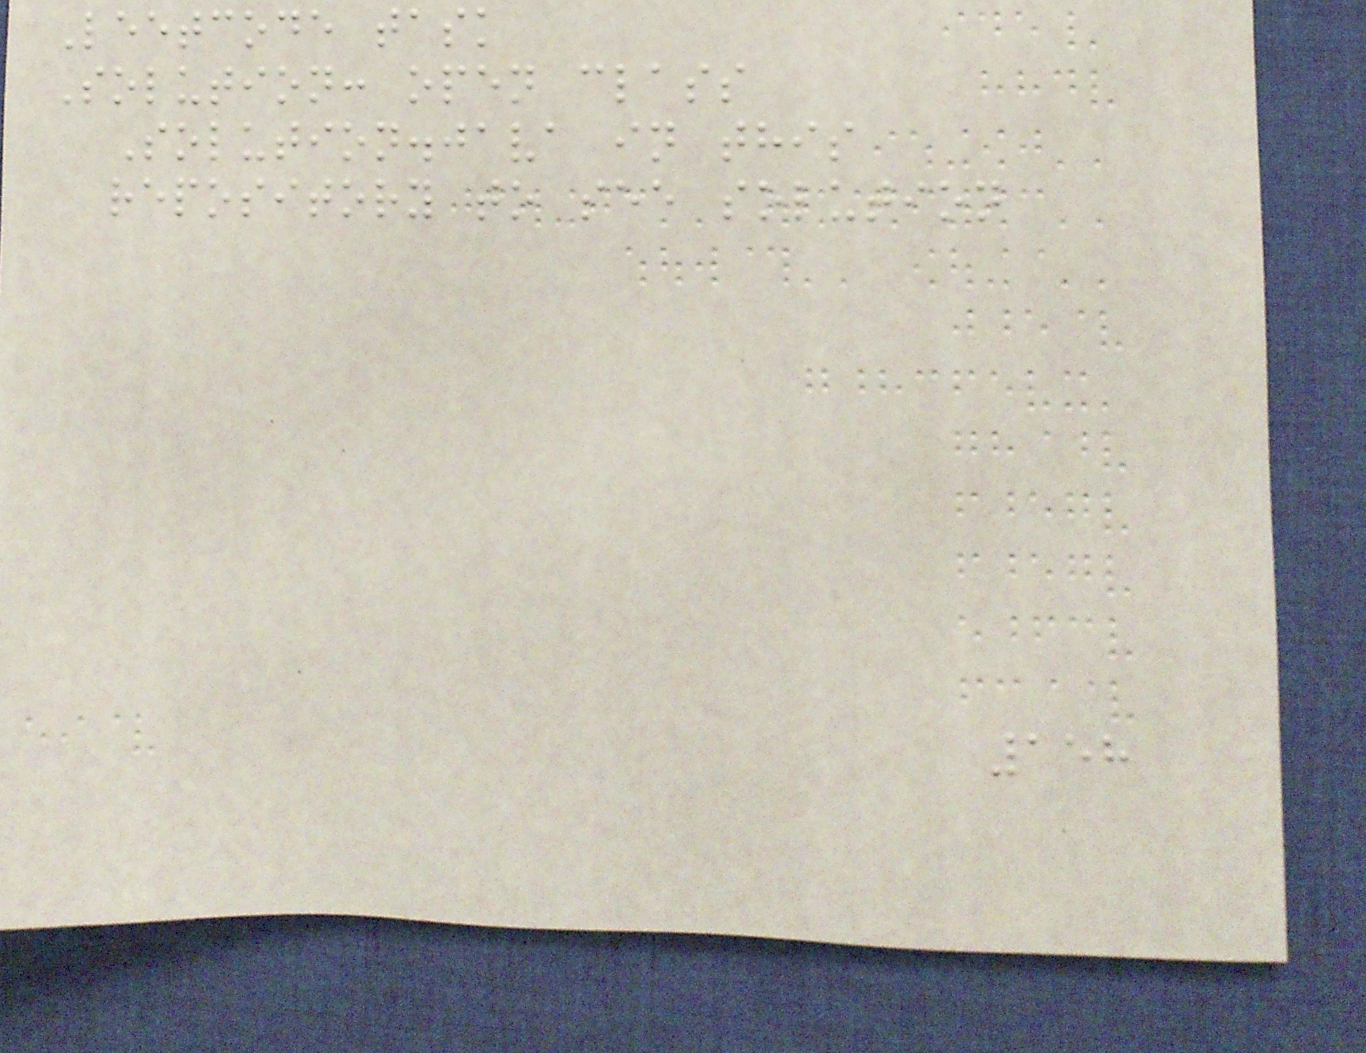Leetcode task
Solution: open class
Solution.java in this
repository to see solution
158
